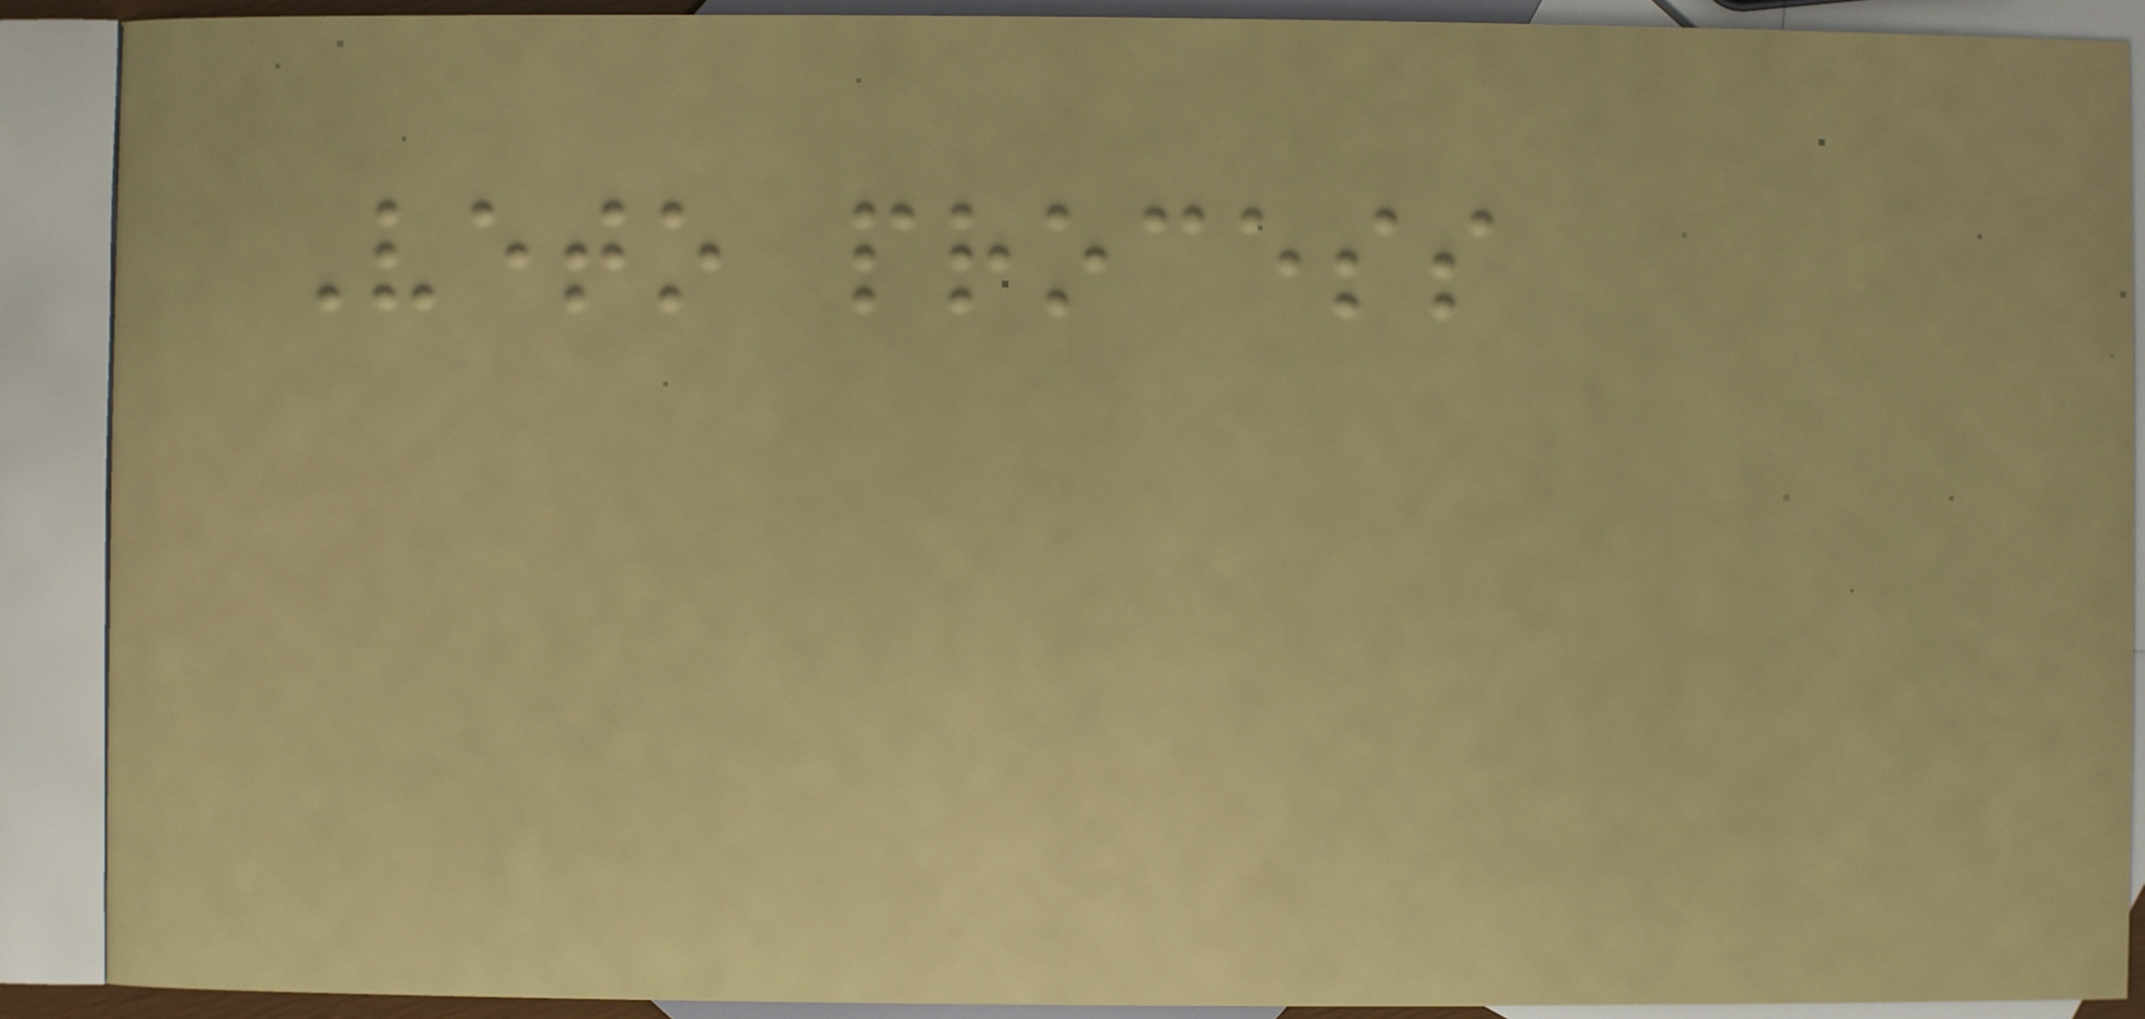Veto process
